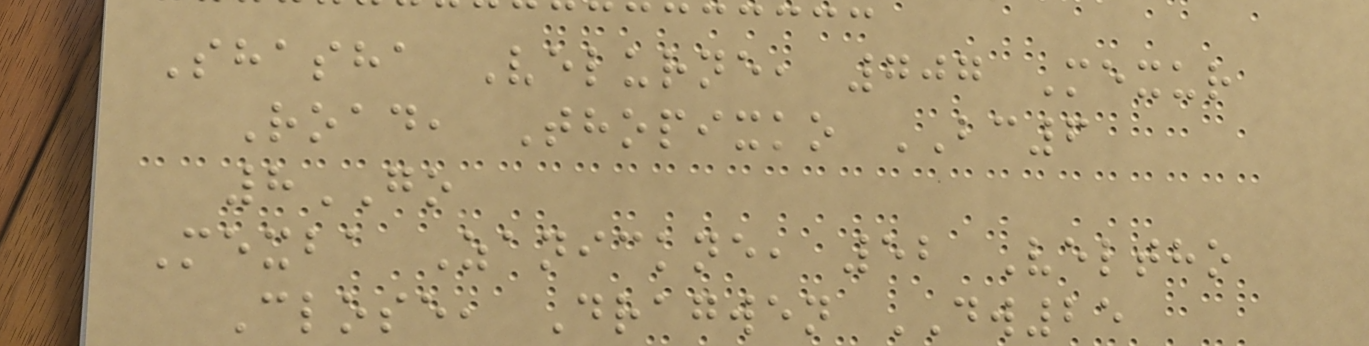Shasha Velurne, 707 Mexur
Road, Thopixko BC6
8GO
Mexba Zanickne, 52 Veltho
Close, Dragwen DW25
